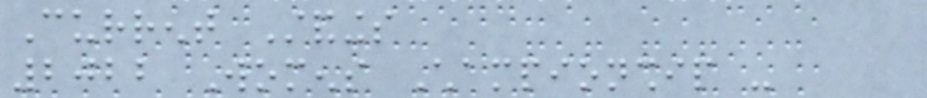Current Standings
2022 Womens Championship -
